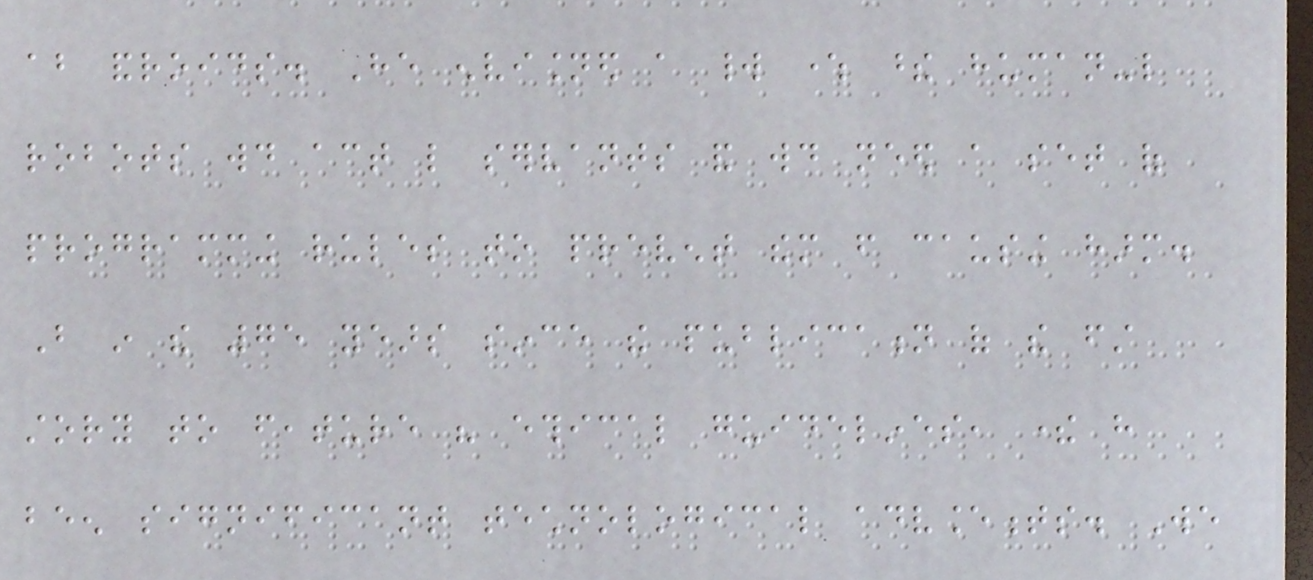about androids. He envisioned a world where these human-like
robots would act like servants and would need a set of
programming rules to prevent them from causing harm.
But in the 75 years since the publication of the first
story to feature his ethical guidelines, there have
been significant technological advancements. We
